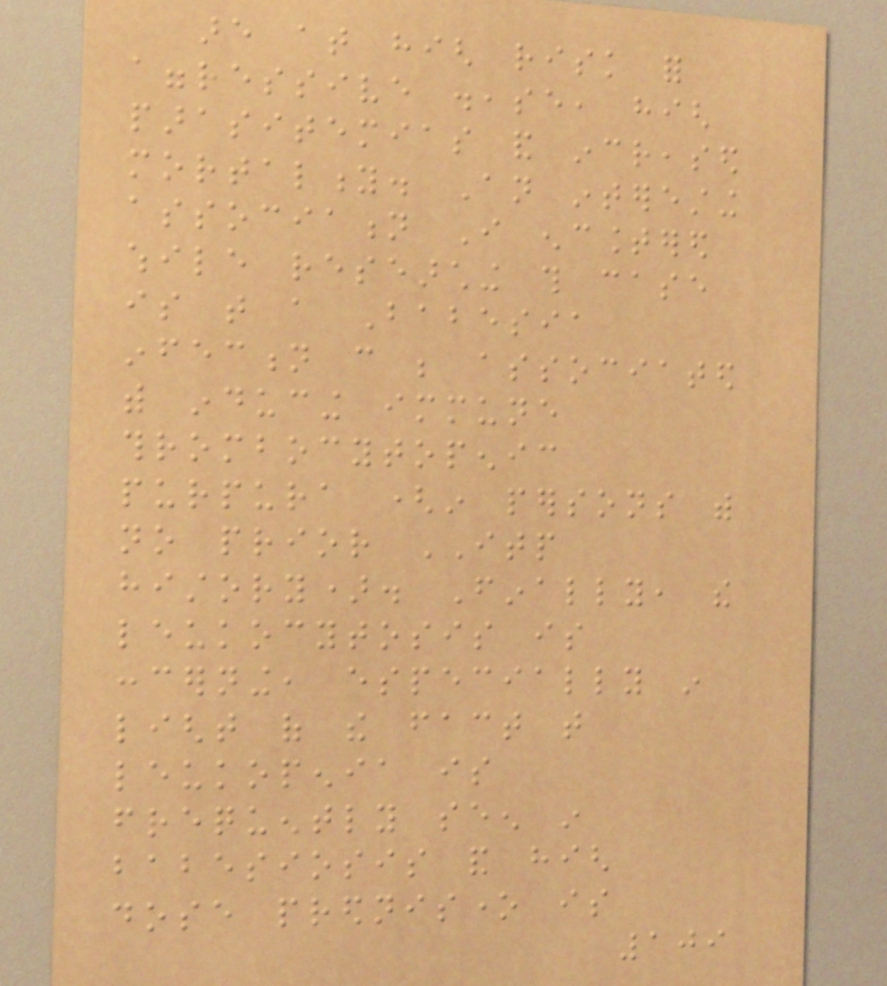are at high risk for
aggressive disease, high
parasitemias and increased
mortality. An interesting
association I encountered
while researching this case
is that a Babesia
infection can be associated
with inducing immune
thrombocytopenic
purpura (in persons with
no prior ITP
history). Finally, the
leukocytosis is
concerning, especially in
light of the fact that
leukopenia is
frequently seen in
babesiosis and high
dose prednisone is
109
